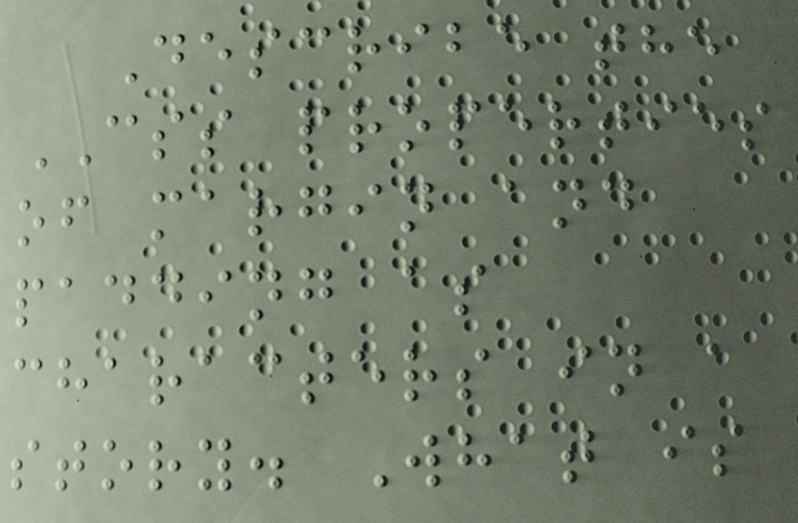Describe the
CSS properties
of margin and
padding as
characters in a
story. What is
